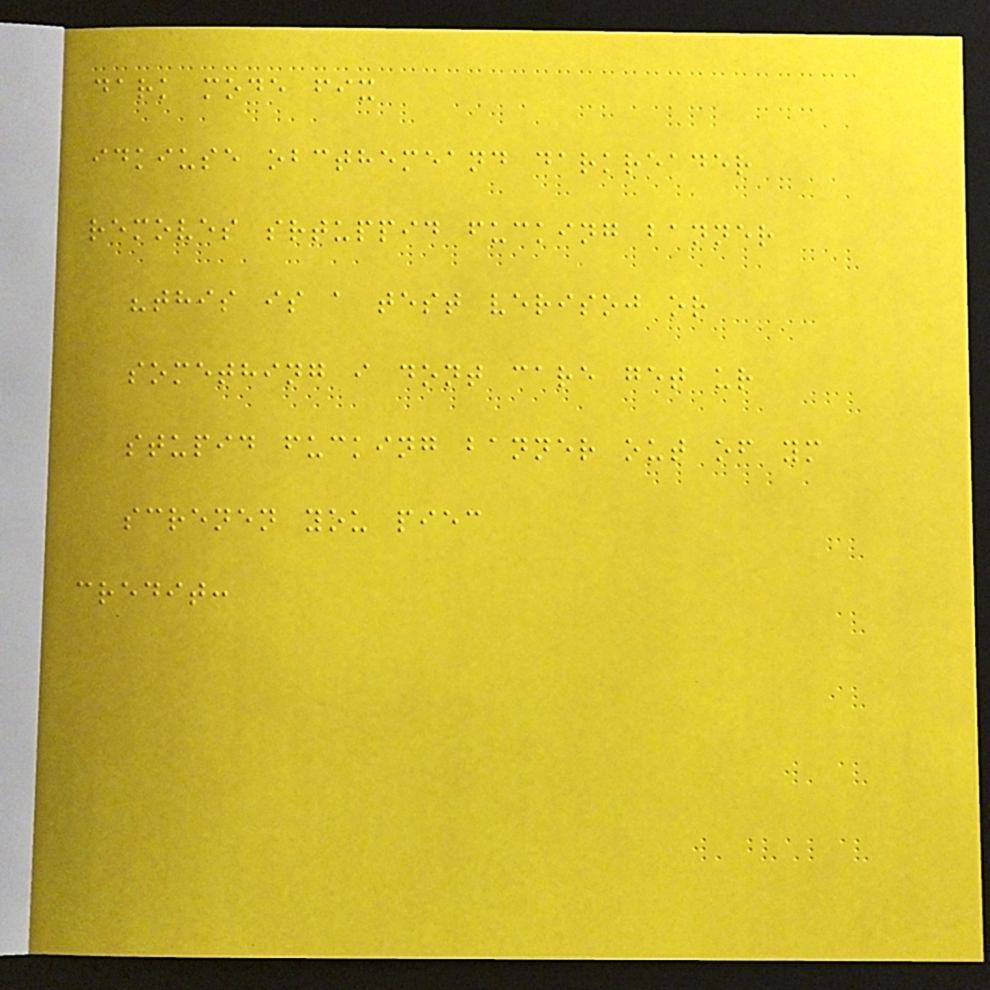dark mode fix
idkiuse obcthemeand darkreader
removes srtuppid fucking banner
"this is a test verisoj or
something i dont care get ur
stupid fucking banner out of ym
screnen you piec
credit:
